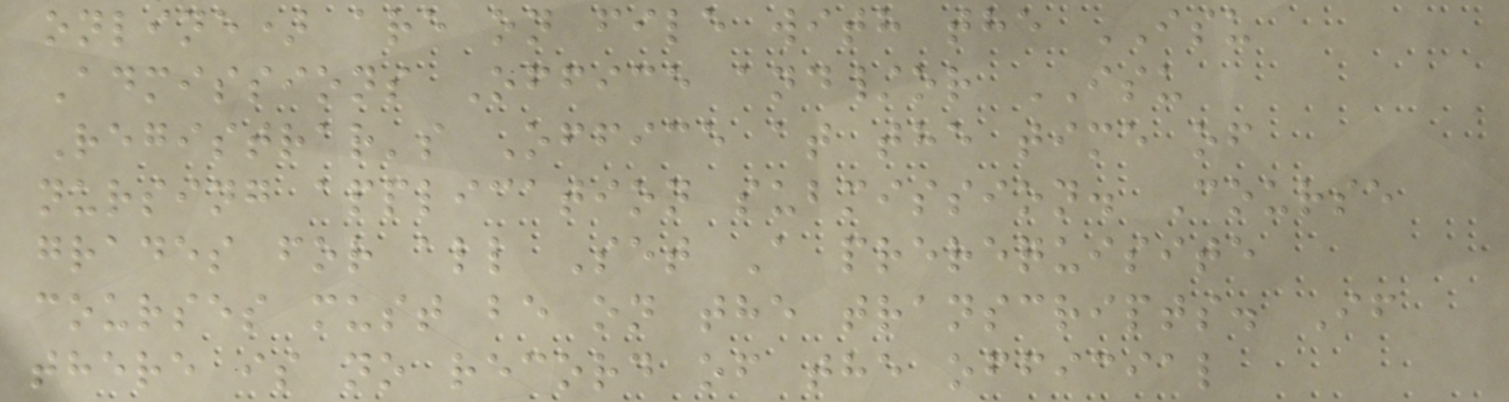online) are on file with the ISU
Admissions Office and/or ISU
Registrar's Office at the time of
nursing application submission. Course
grades for all Set A prerequisite
courses must be on the transcripts. If
there is no record of the official
